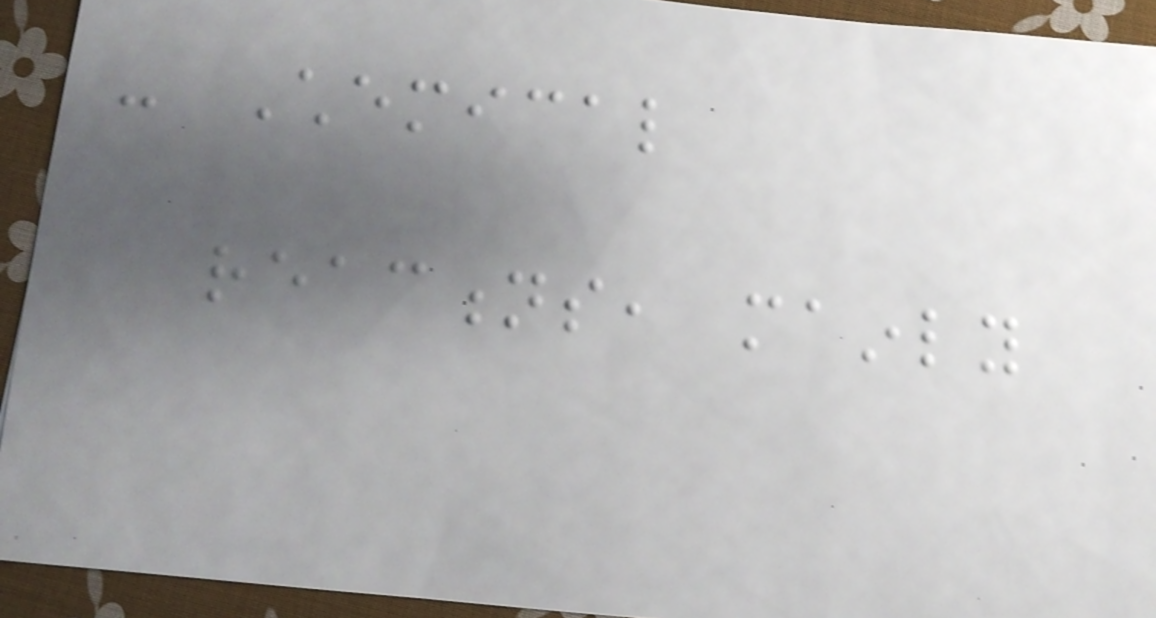- Chemical
reactions, mainly
